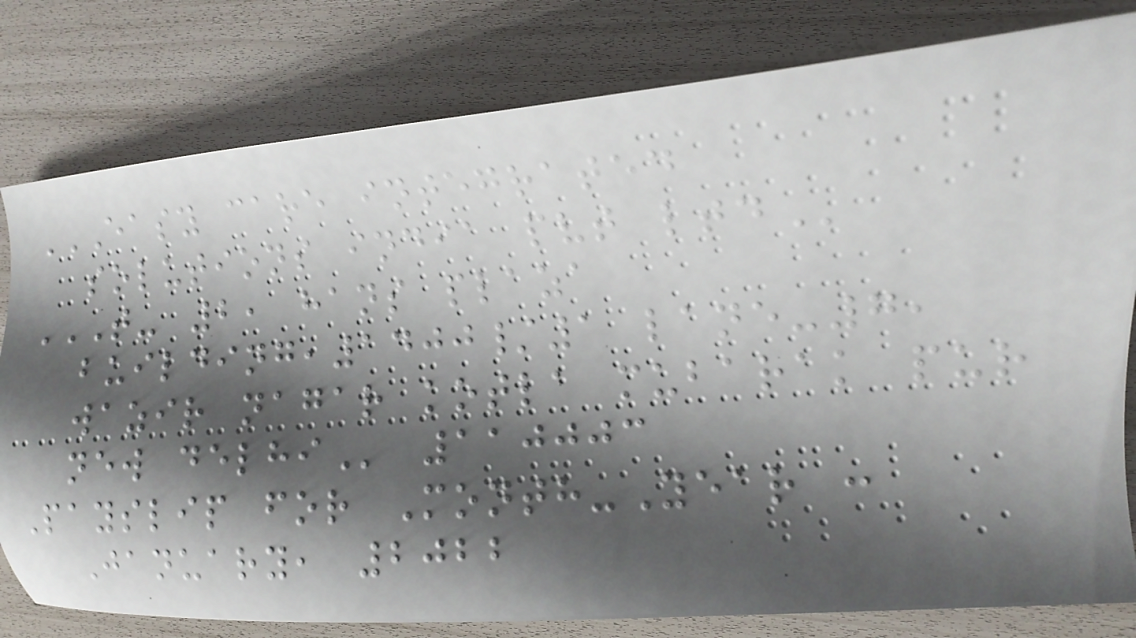EASY CARE INTEGRATED
SOLUTIONS INDIA PVT LTD
T- 2, HANS PLAZA
BUILDING,1400/1 LANE-7,
WAZIR NAGAR KOTLA MUBARAK PUR
NEW DELHI 110003
Payslip for Month-Year :
January, 2022
